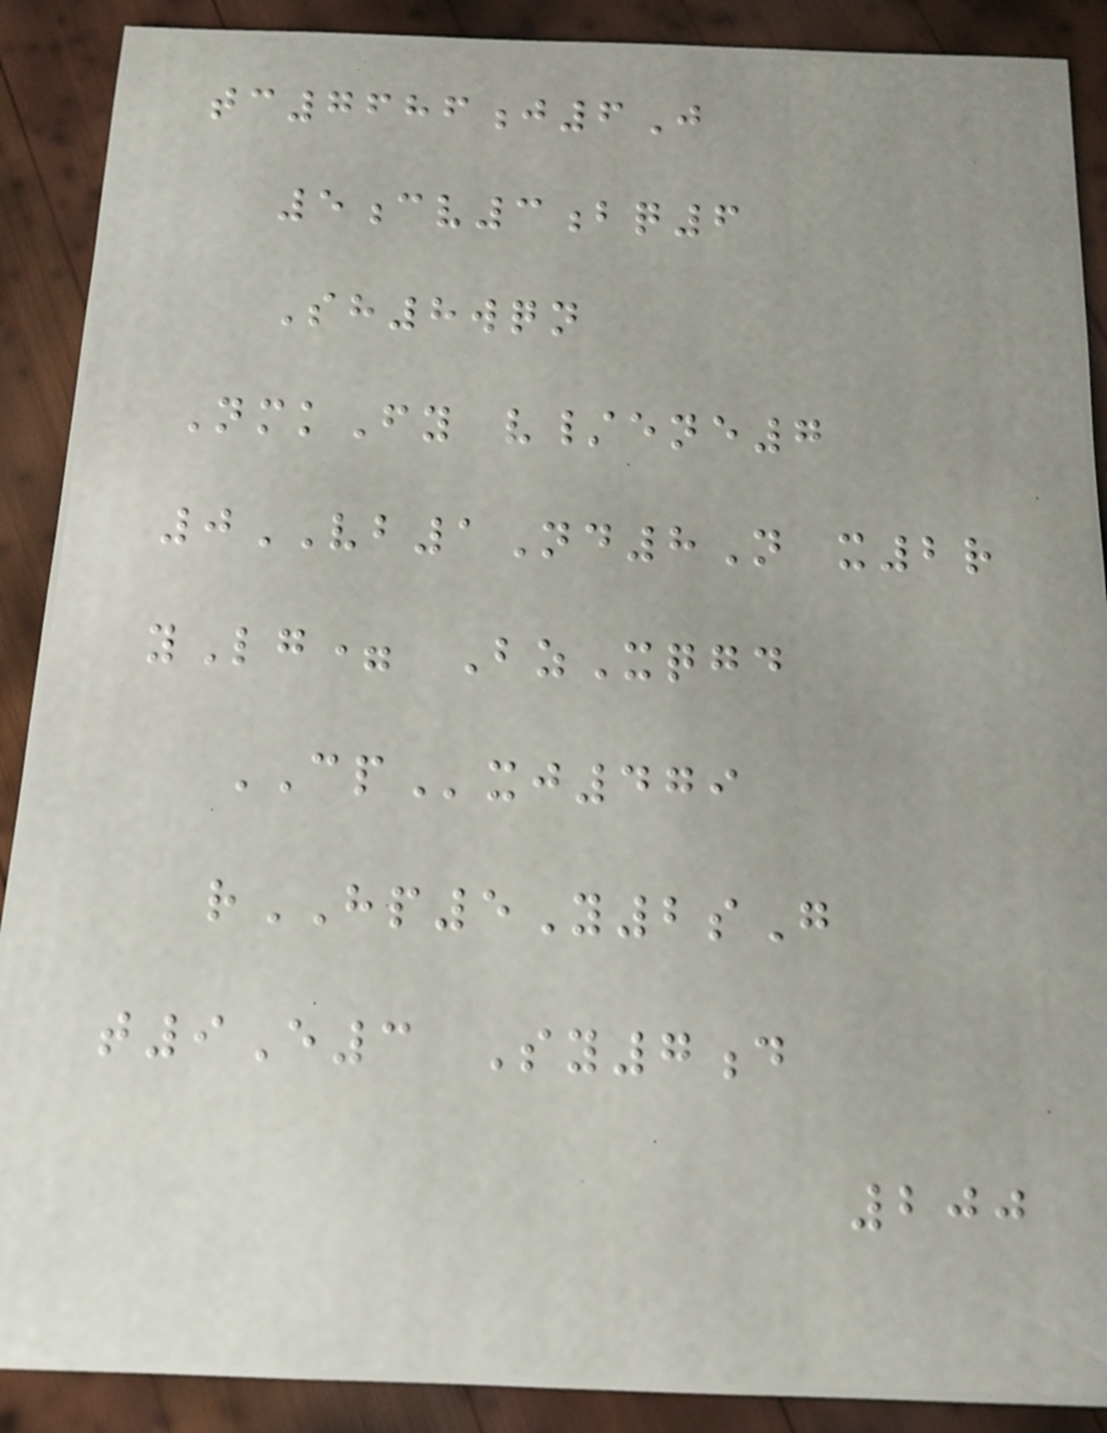tc7686j6J
5cv3bq6
Sh8wqn
NmkFy v/ene7
0VB1Nd8N x2r
yLg= BzXqgd
CPxj479
rHP5Y2sG
t9E3 Sy7d
200
